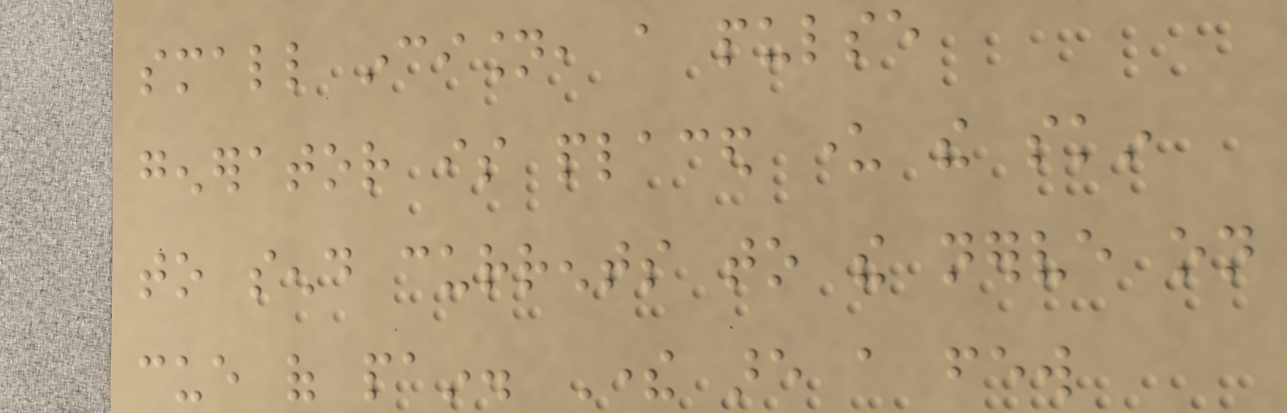small incision, a pulse
generator is placed under the skin
to send currents to the nerve on
cue of pain. There are a few
